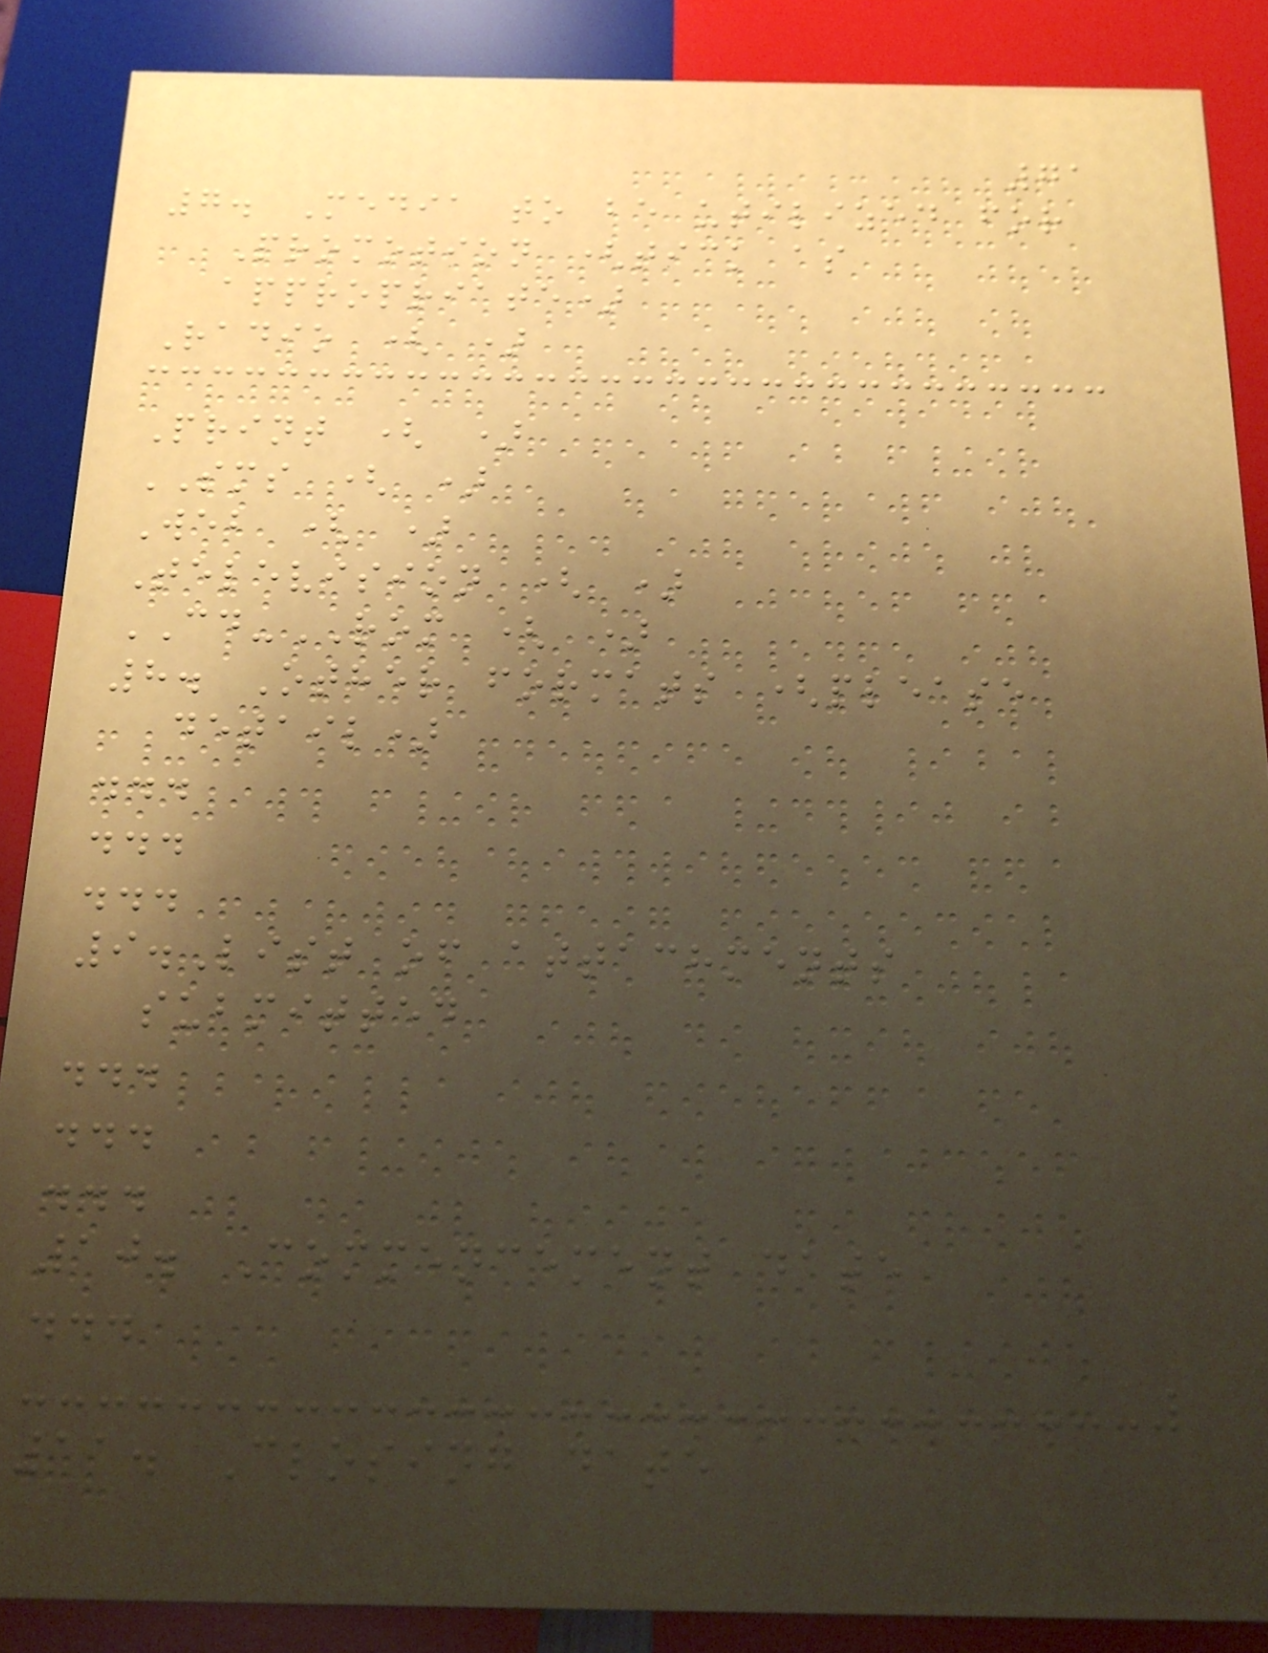71
7. Media to be utilized for
Promotion (tick as
appropriate)
Radio ( )
Print ( )
SMS ( )
Web ( )
Television ( )
CD-ROM ( )
8. Other formats (please
detail)
...
...
...
9.List of attachments
submitted
...
...
...
10. Commencement date
...
11. Closing date
